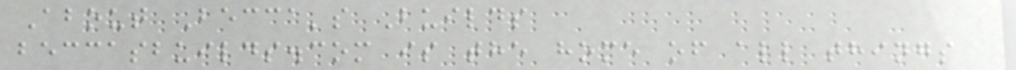About Becca's Builds
beccasbuilds.com is the home of all things
